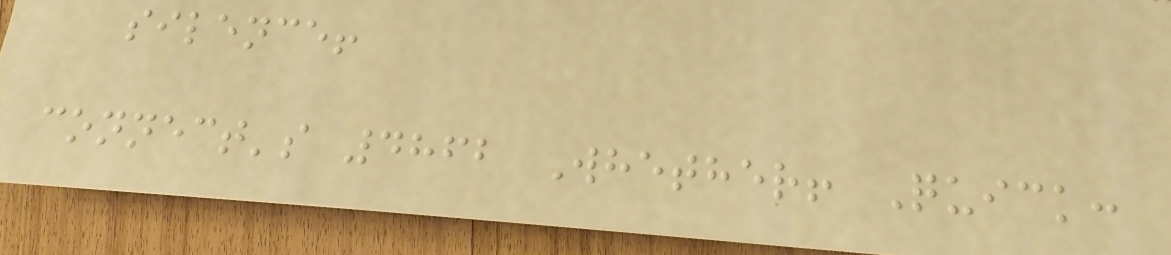silence!
connect's 4862 Whether! Quick:
